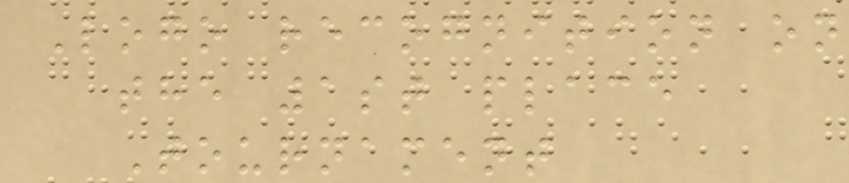Logo recognition on
the 1st place
Tournament
